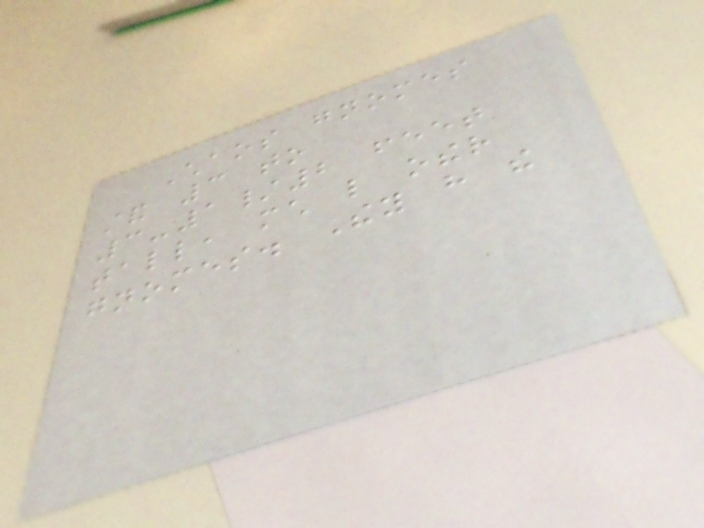Chaos gnomes
stand 3 to
3-1/2 feet
tall, much like other
gnomes. They have the
